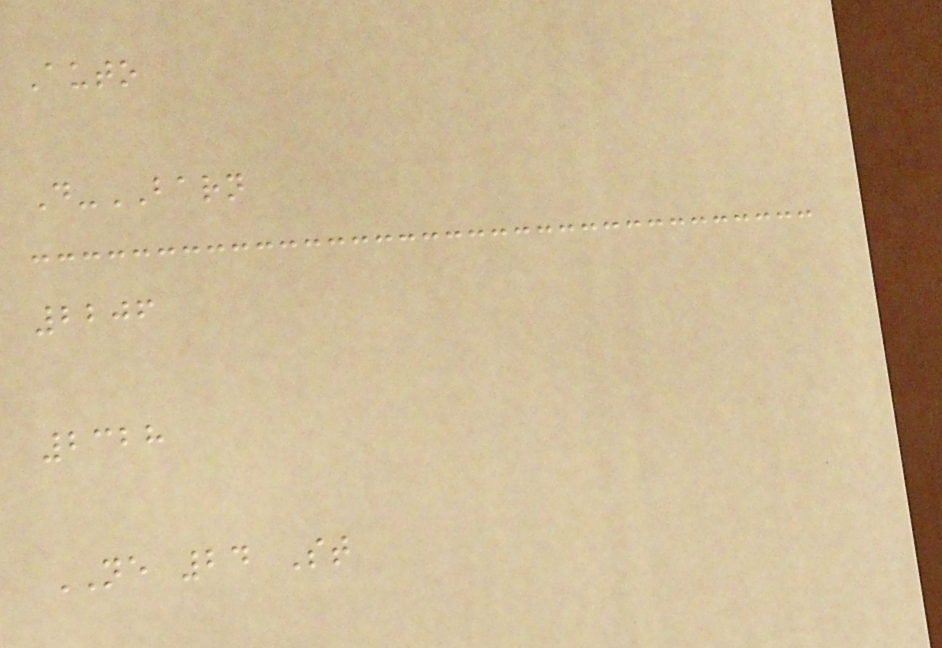Auto
D-BARN
2206
2328
NE 24 St
